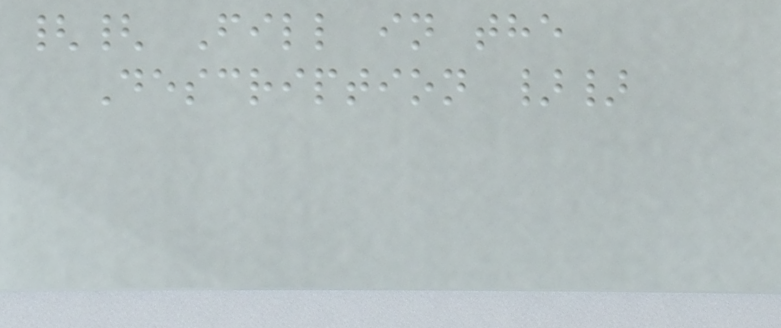{{ Fill in the
Description }}
